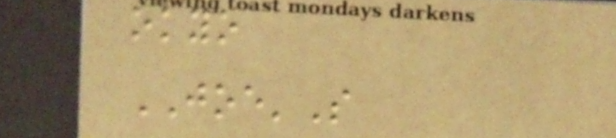okyo
JOE'S
